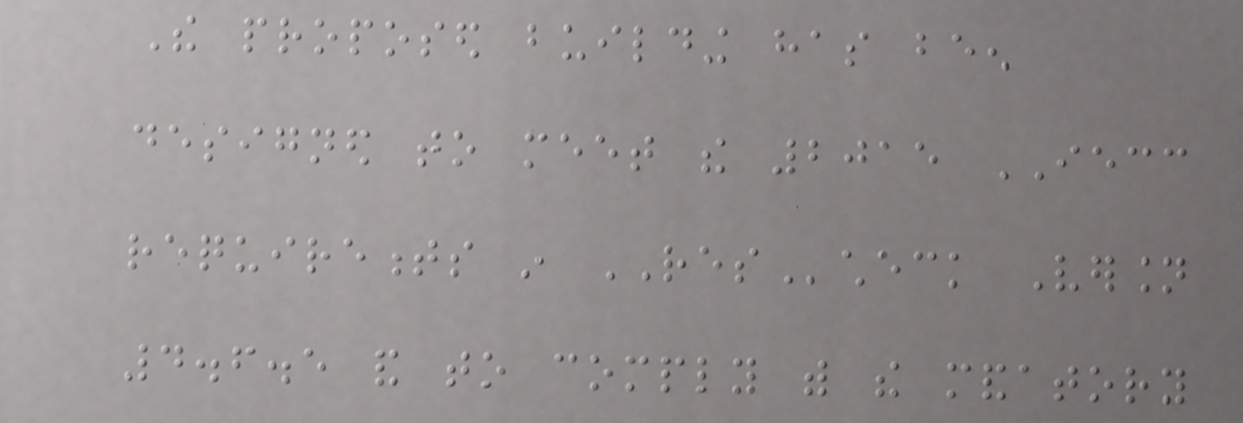The proposed building has been
designed to meet the 2015 IECC
requirements in REScheck Version
4.6.5 and to comply with the mandatory
